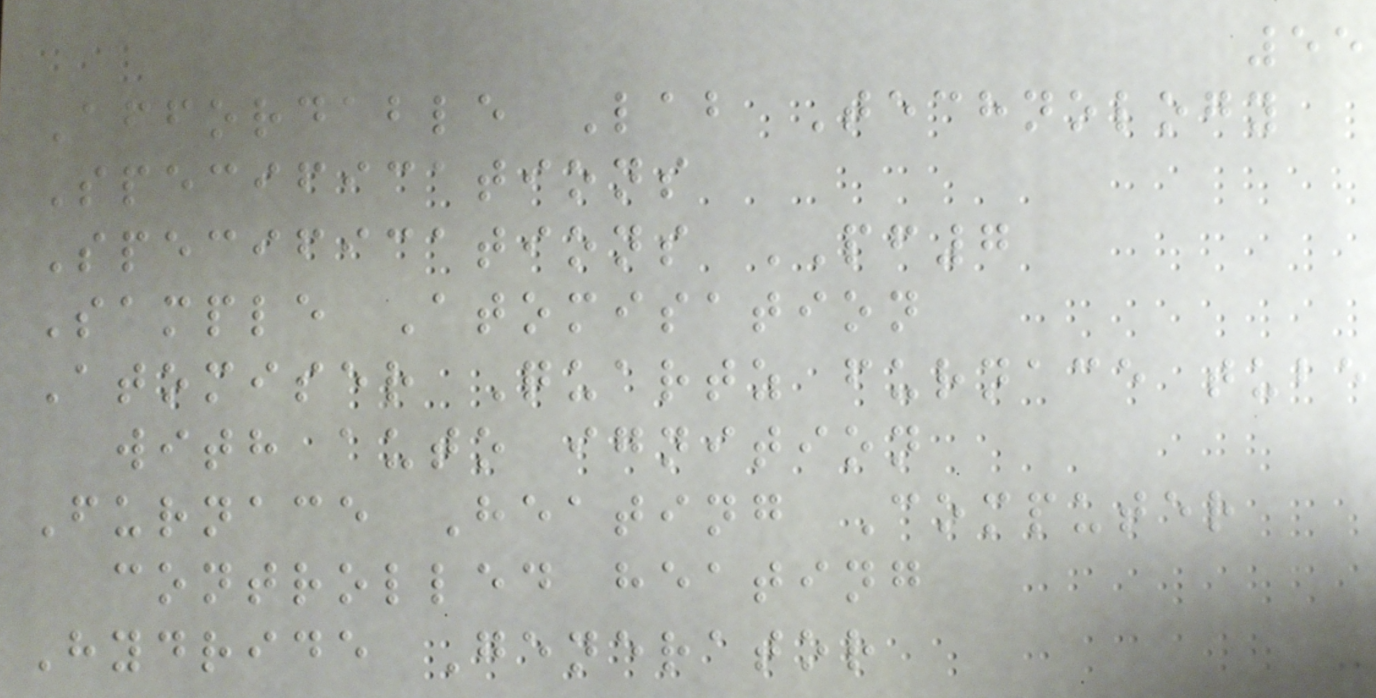55
Affordable Lab Technology
Specifications
Specifications PF7
Sample Atomisation
Atomiser Quartz furnace tube
with auto ignition
Furnace Heating Computer
controlled heating
Hydride Generator
